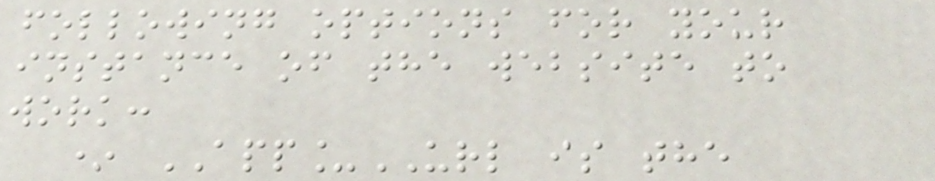following options for your
instance of the website to
work:
* APP_URL is the
